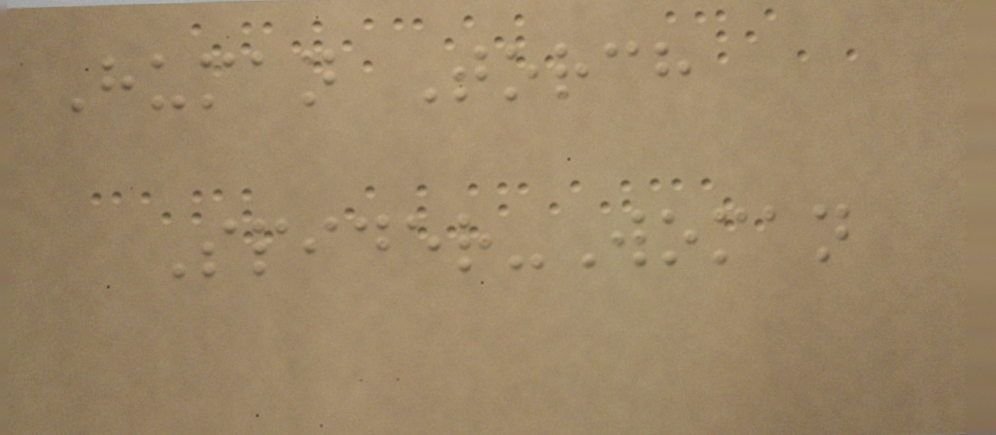Human Torch
Spider-Woman
